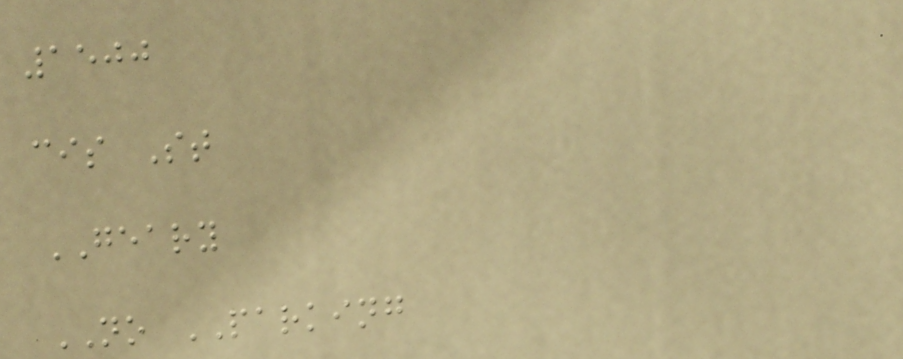1500
cis St
GEARY
NO PARKING
